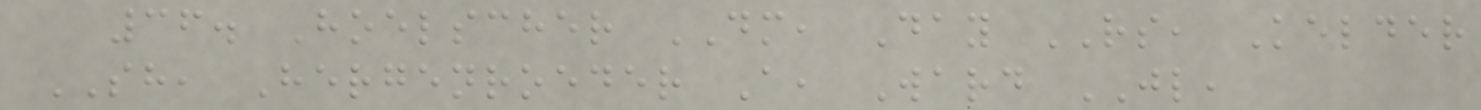36. Hoelscher DM, Day RS, Kelder
SH, Hergenroeder A, Ward JL,
